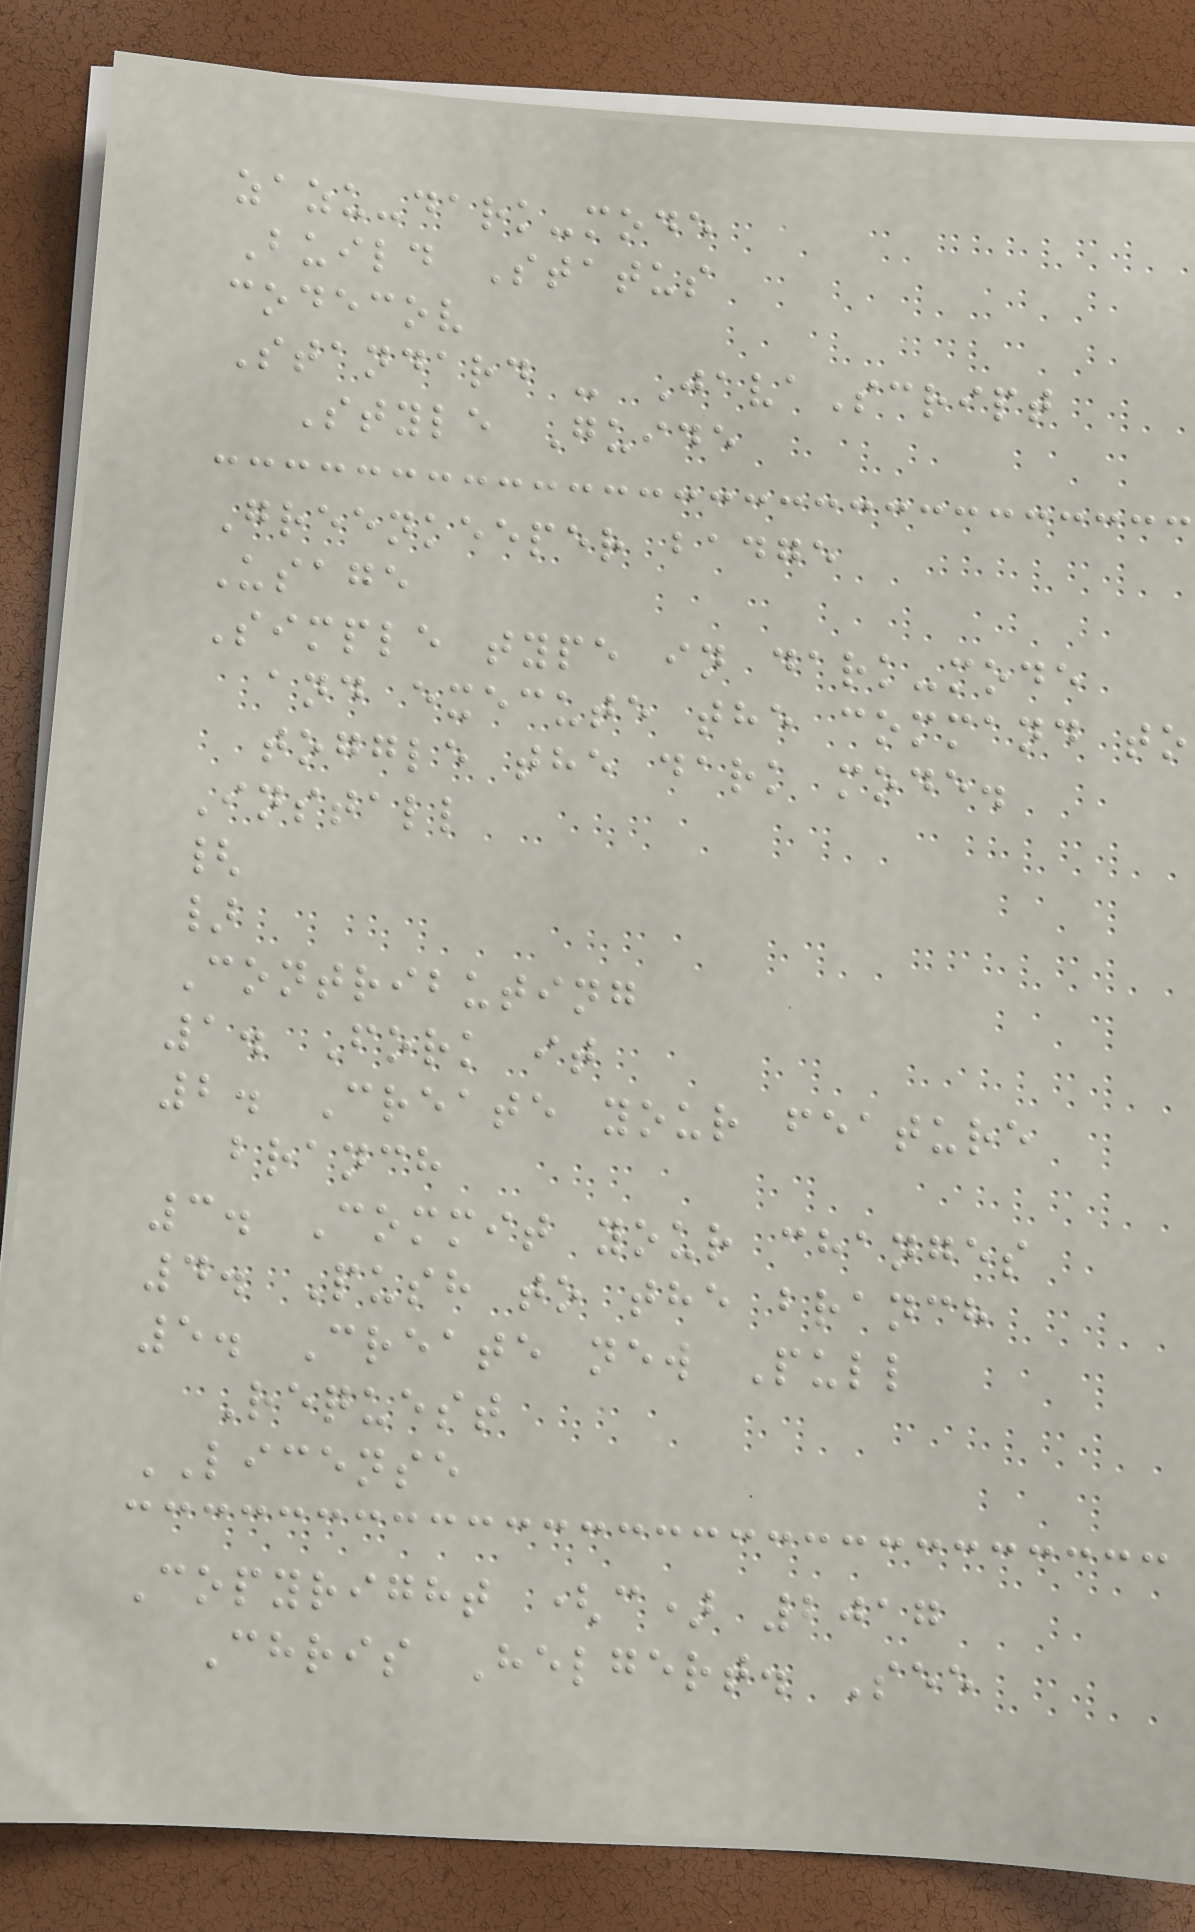zazu-dark-mode
Build Status
codecov
Standard - JavaScript
Style Guide
Greenkeeper badge
Usage
Simple type in dark-mode
and execute the command to
toggle the dark mode.
Install
{
}
Contributing
1. Fork it
2. Create your feature
branch
3. Commit your changes
4. Push to the branch
5. Create new Pull
Request
LICENSE
Copyright (c) 2017
Chris Helgert. See
